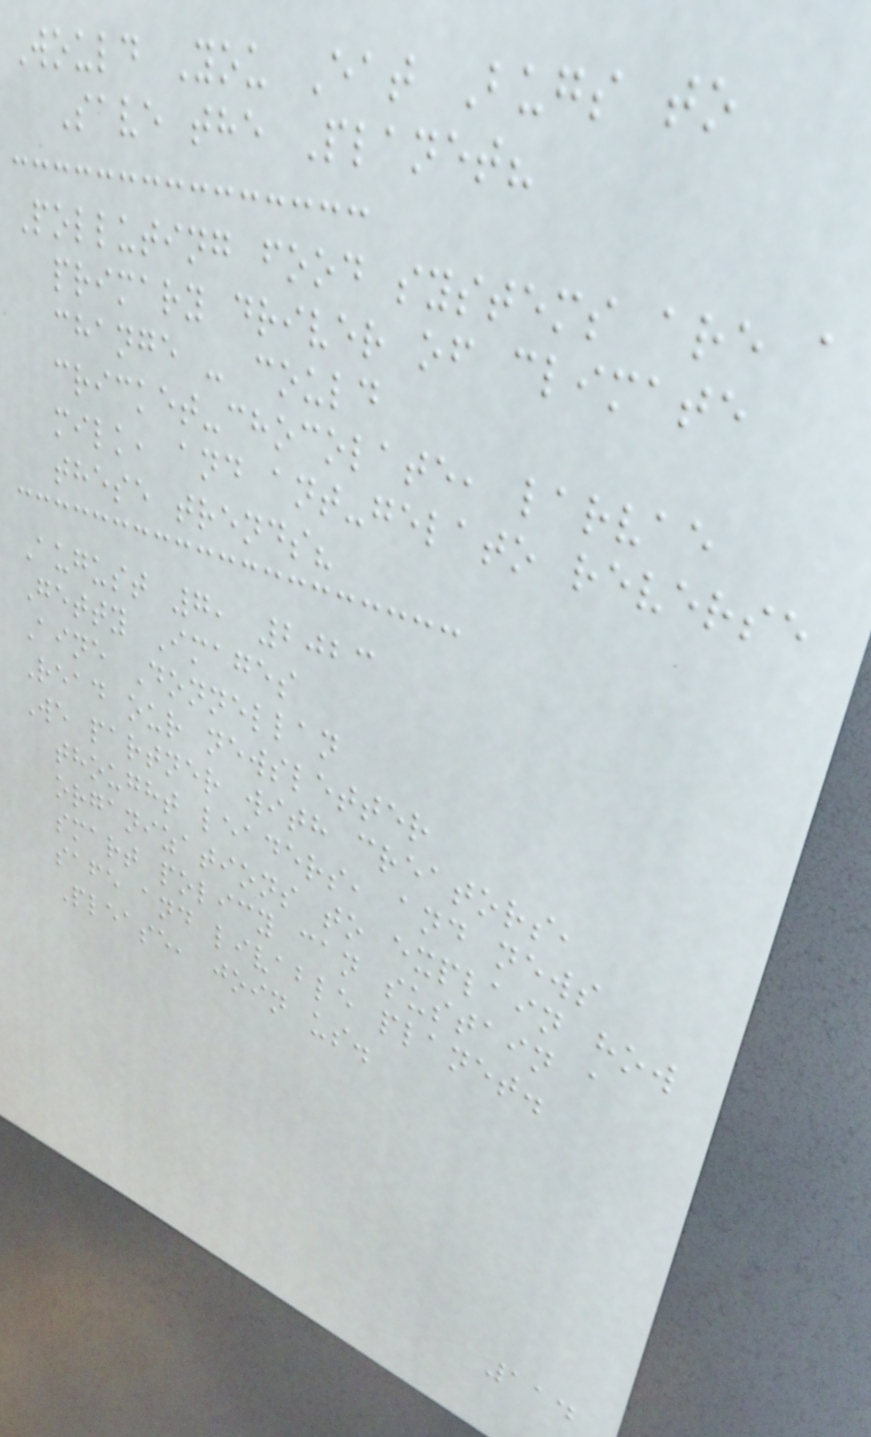Would You Eat Bugs to
Save the Planet?
Polluting food systems are a
primary driver of climate
change - could
cricket-chocolate, larvae
milk, and ant-gelato reverse
these trends?
August 7, 2023
Getty Images
Aine Donnellan
Read our newsletter
We partner with creators,
thought leaders, and news
organizations to explain how
smart policy can sustain a
safe and livable planet.
Please, join us.
114
